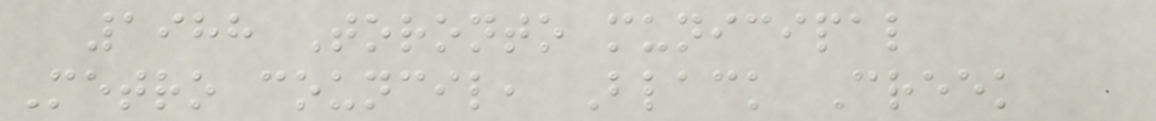1988 Toronto municipal
Metro council, Black Creek
